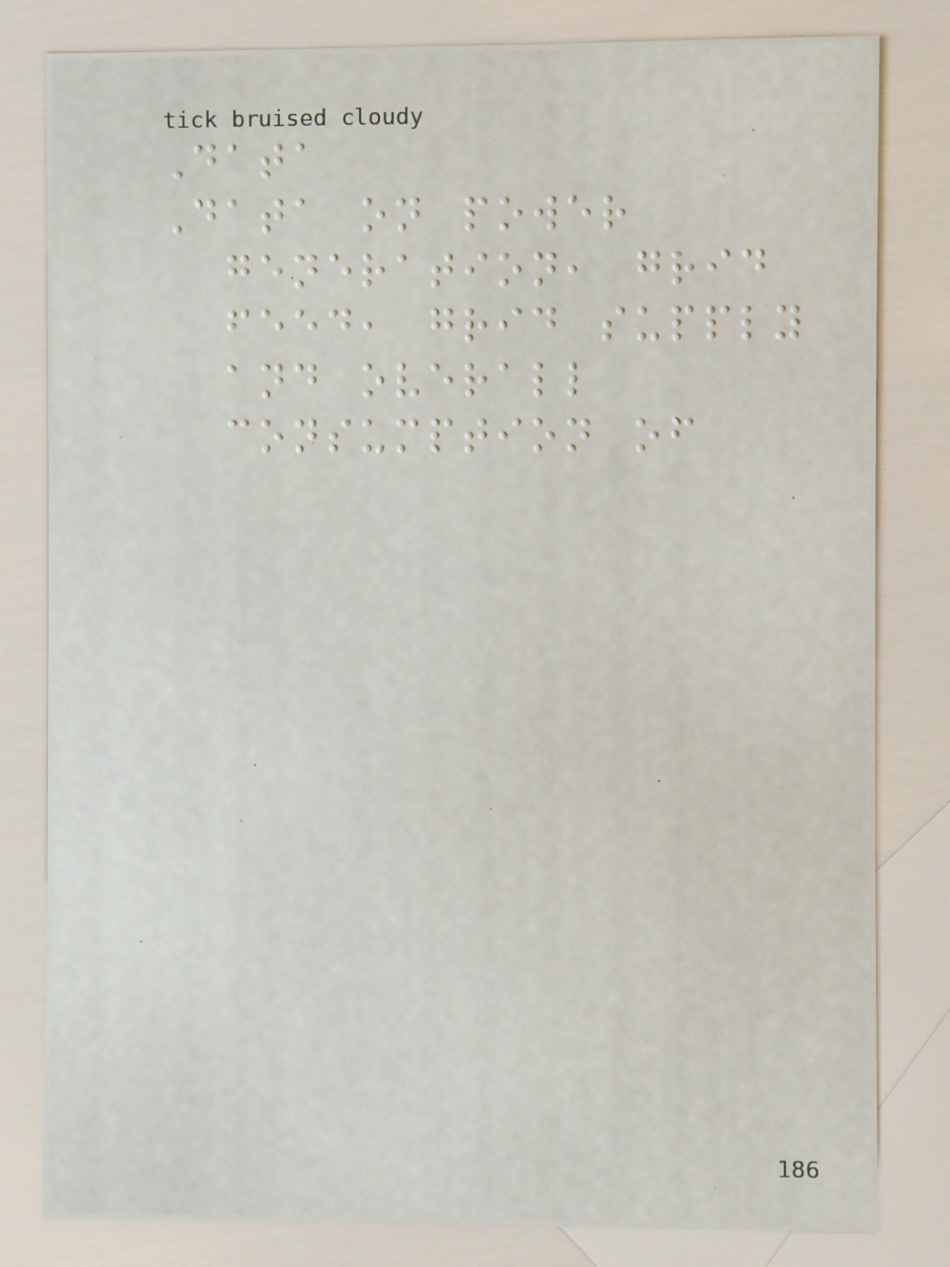Data
Data on power
generation, grid
feed, grid supply
and overall
consumption of
